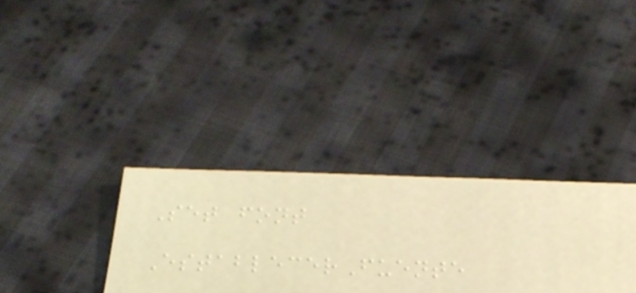Set font
EstablecerFuente
